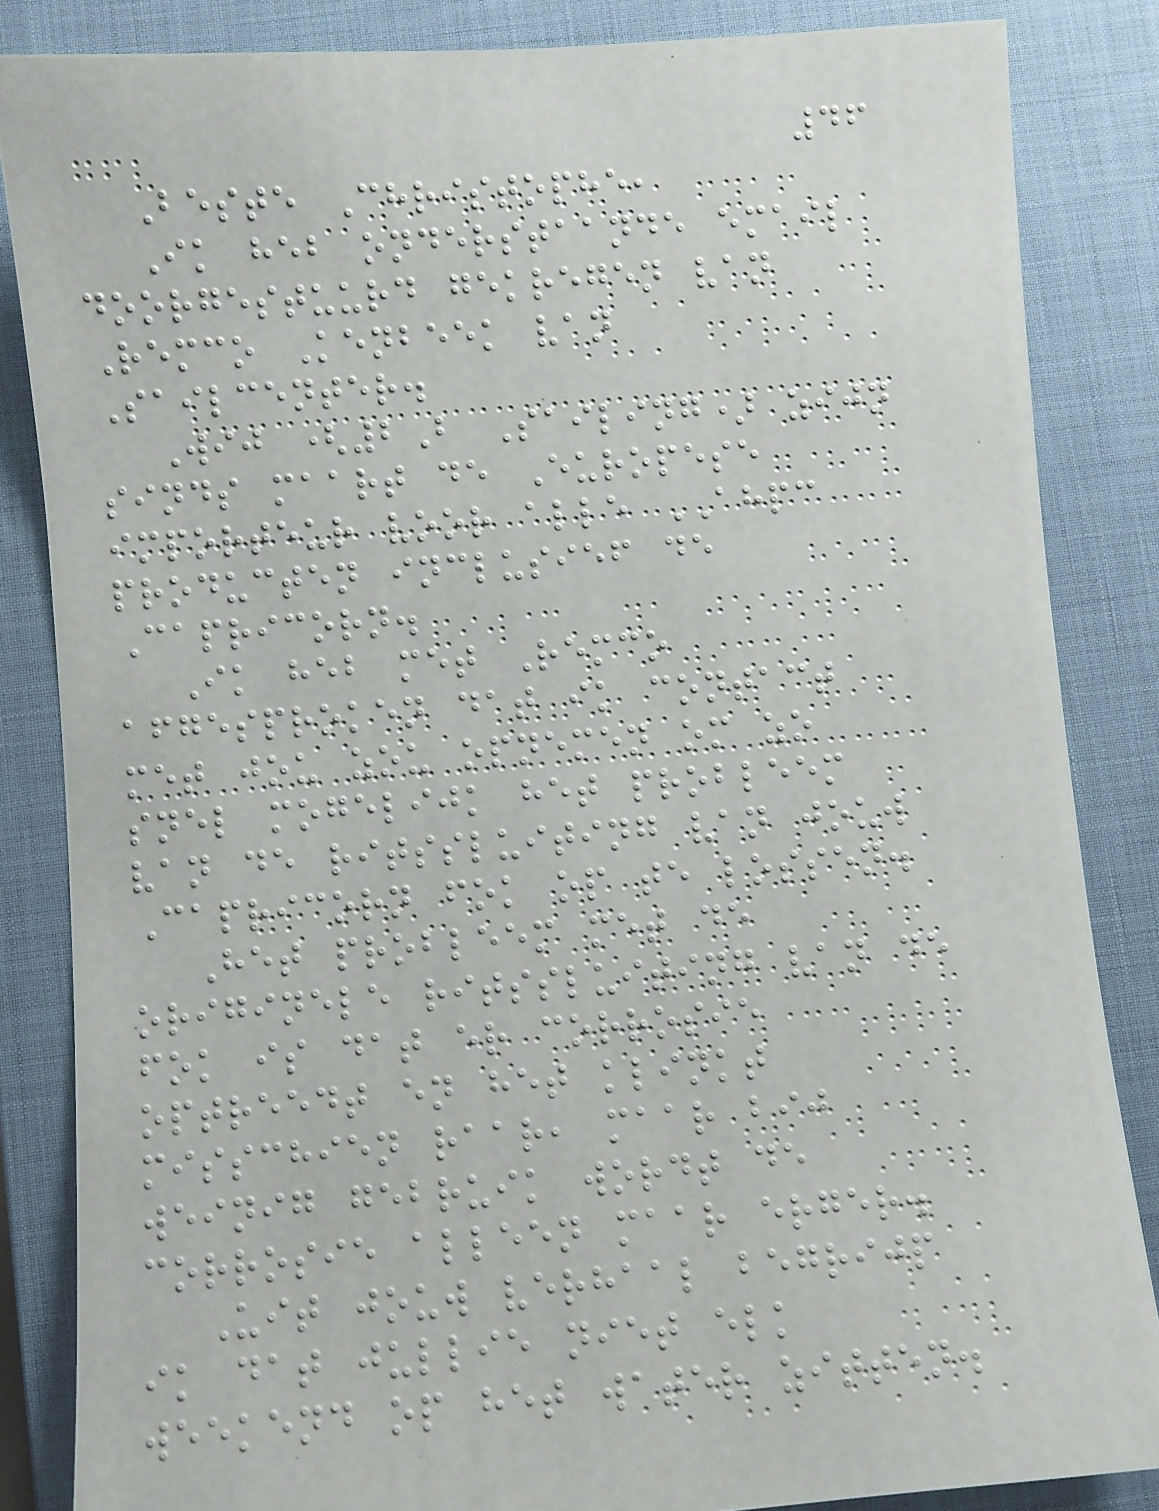46
Beste Christophe,
Ik heb onderstaande email
doorgestuurd gekregen van
Remco Kenbeek van
Sailcenter.
Wij (2B Sailing) zijn
sinds maart de Europese
importeur voor alle AHPC
producten inclusief de
Capricorn.
Ik heb met Remco
afgesproken dat ik contact
met jou zou opnemen om zo
snel mogelijk het probleem
van de ritssluiting van jouw
Capricorn fok op te lossen.
Het probleem met de
originele ritssluiting van de
fok is dat er corrosie
optreedt en het klinkt
misschien raar, maar bij
weinig gebruik wordt de
corrosie alleen maar erger.
Uit jouw verhaal begrijp
ik dat jullie niet elk
weekend op het water zitten.
